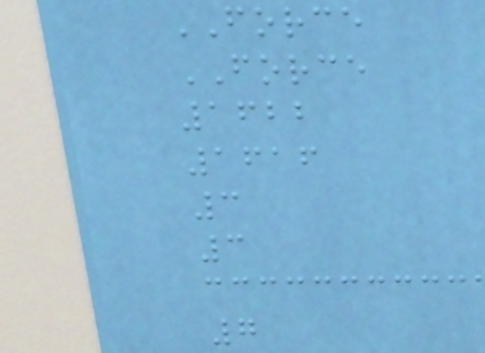FORCE
FORCE
1622
1616
3
3
7
